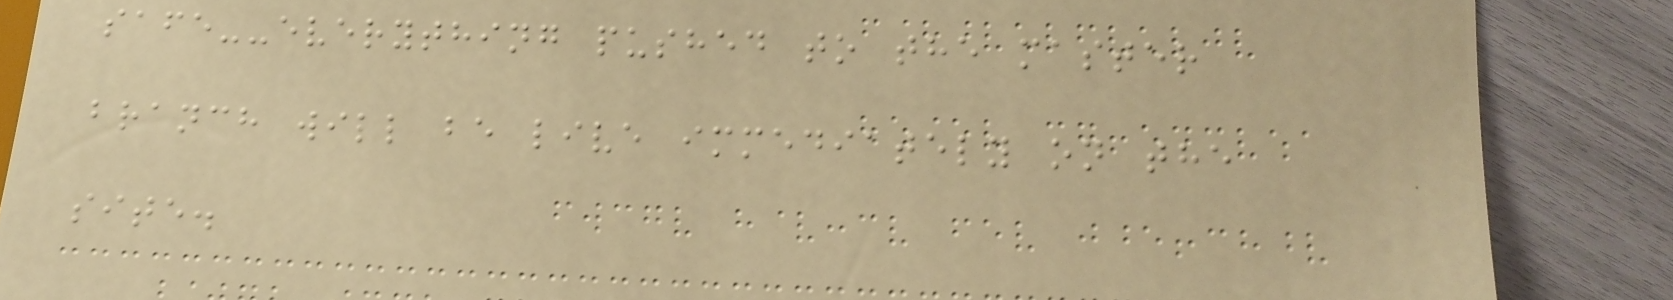safe--everything pushed to the master
branch will be live immediately on the
site.
